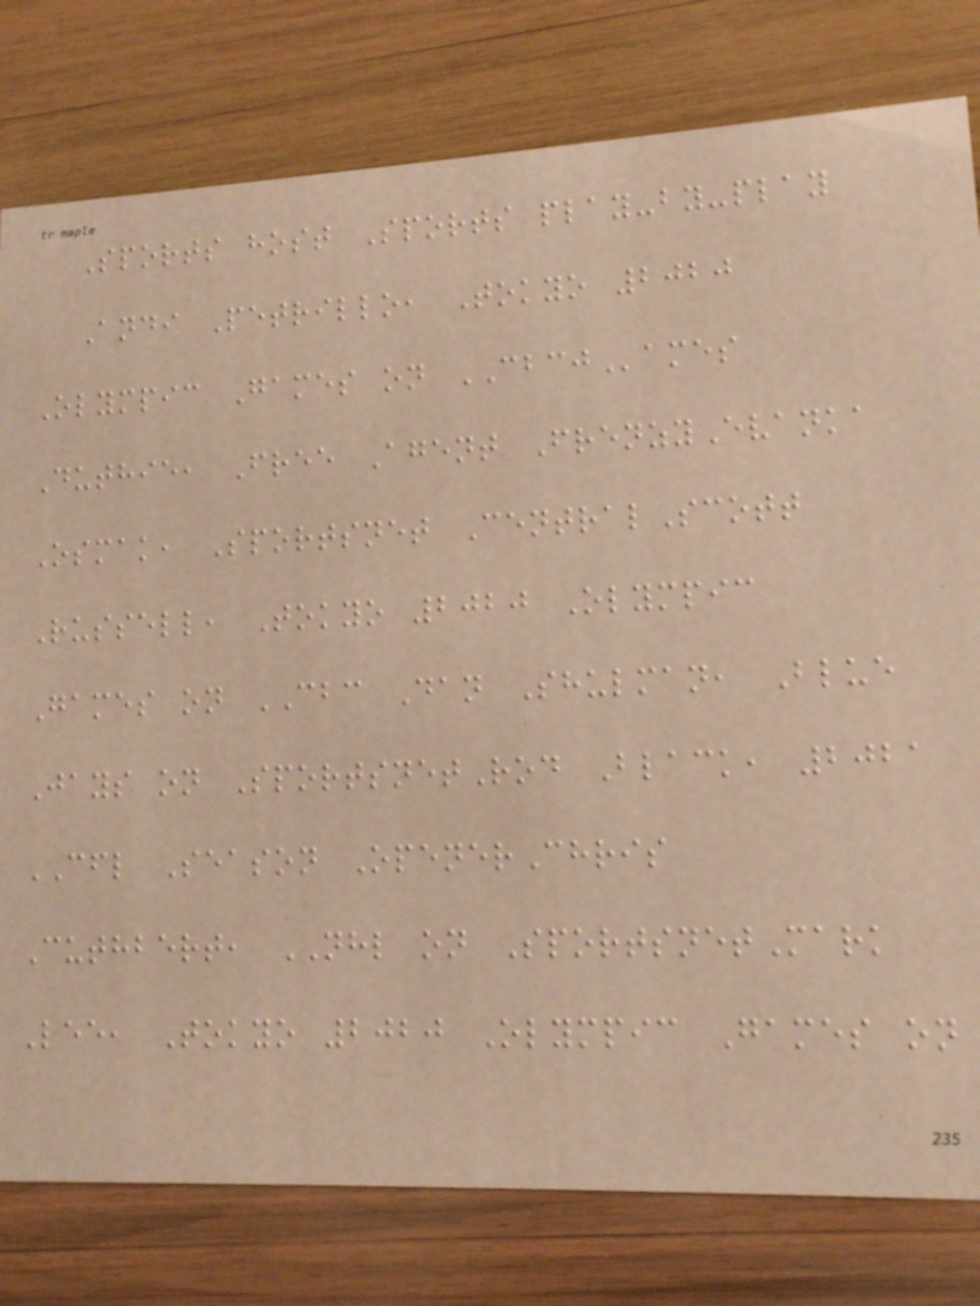Sports host Sports play-by-play
Andi Petrillo, Tokyo 2020
Olympic Games on CBCJames
Duthie, Free Agent FrenzyEvanka
Osmak, Sportsnet CentralScott
Russell, Tokyo 2020 Olympic
Games on CBC Dan Shulman, Blue
Jays on SportsnetRod Black, 2021
CFL Season OpenerChris
Cuthbert, NHL on SportsnetMark
Lee, Tokyo 2020 Olympic Games on
